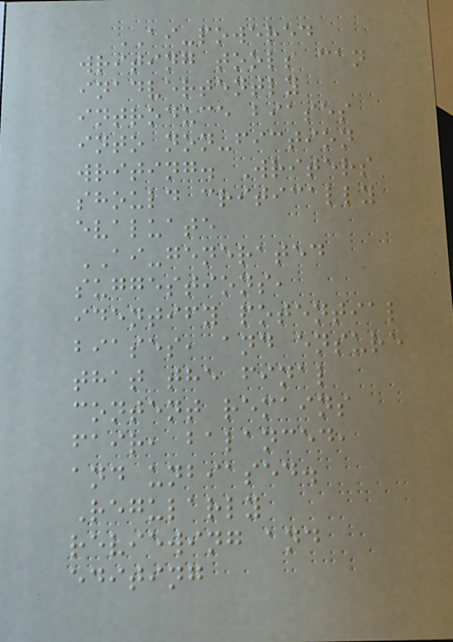AI-powered
writing tools can
inadvertently
introduce biases
into non-fiction
writing. Writers
should critically
evaluate
AI-generated
suggestions,
identify potential
biases, and ensure
that the final
content remains
fair, balanced,
and unbiased.
Regularly
reviewing and
editing
